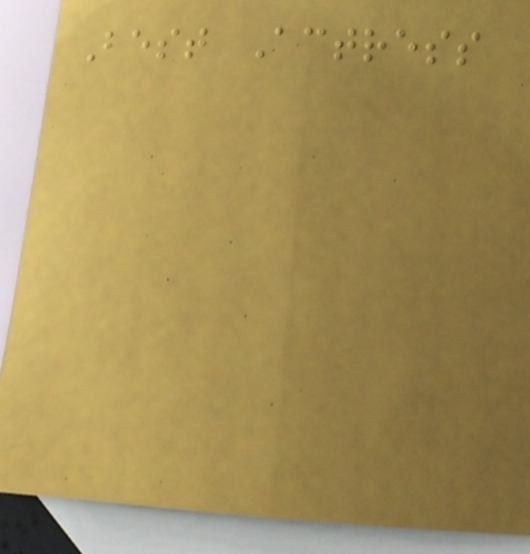Best Actress
